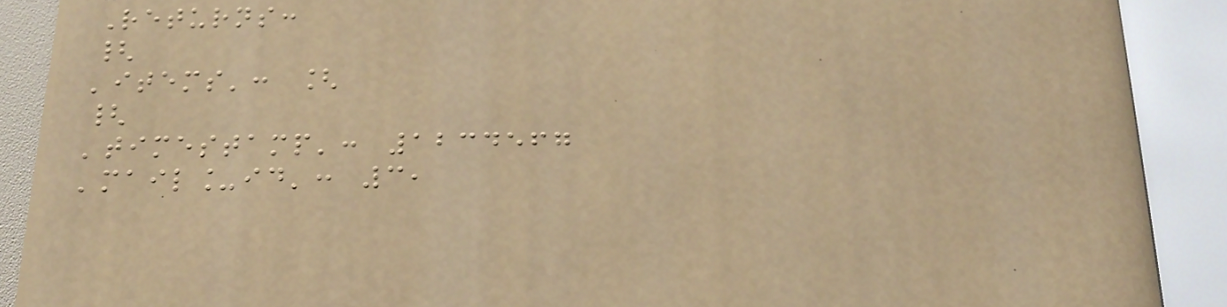Returns:
{
'items': [
{
'timestamp': 1234567
'mail_id': 3,
